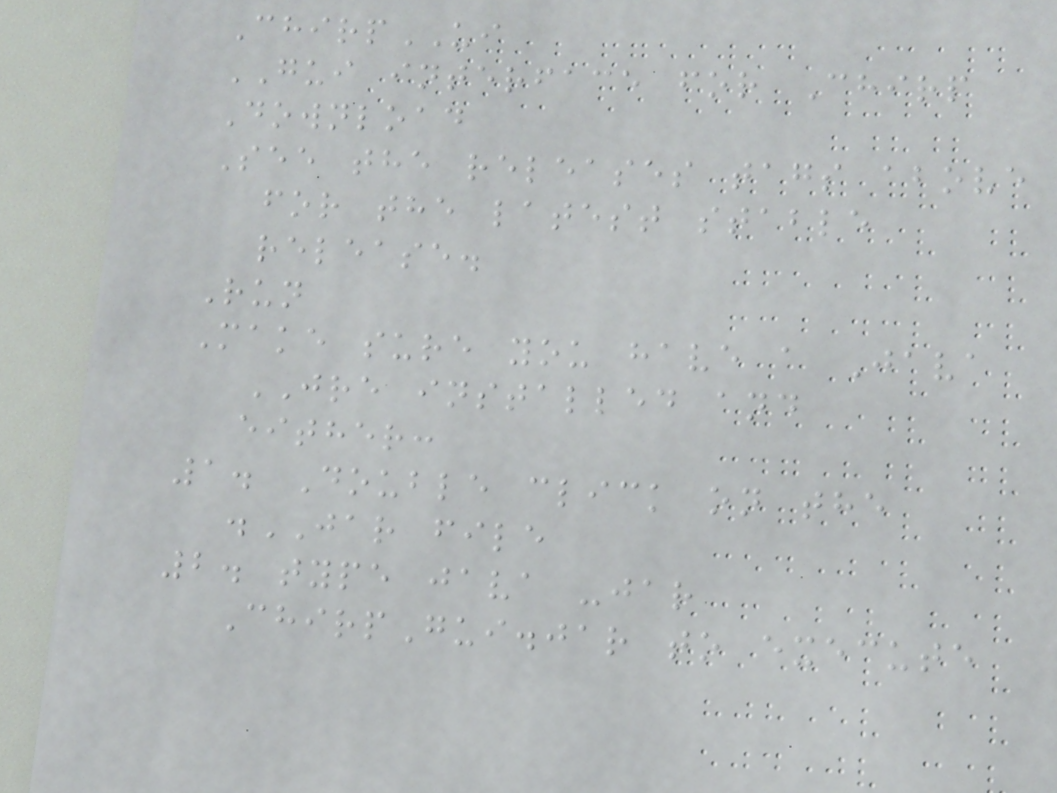ChirpUI
GUI interface for Chirp
Download
See the releases tags above
for the latest stable
release.
Run
Make sure you have a Java
JRE installed and
either:
1. Double click on the
.JAR file
2. type java -jar
ChirpGui.jar to execute
